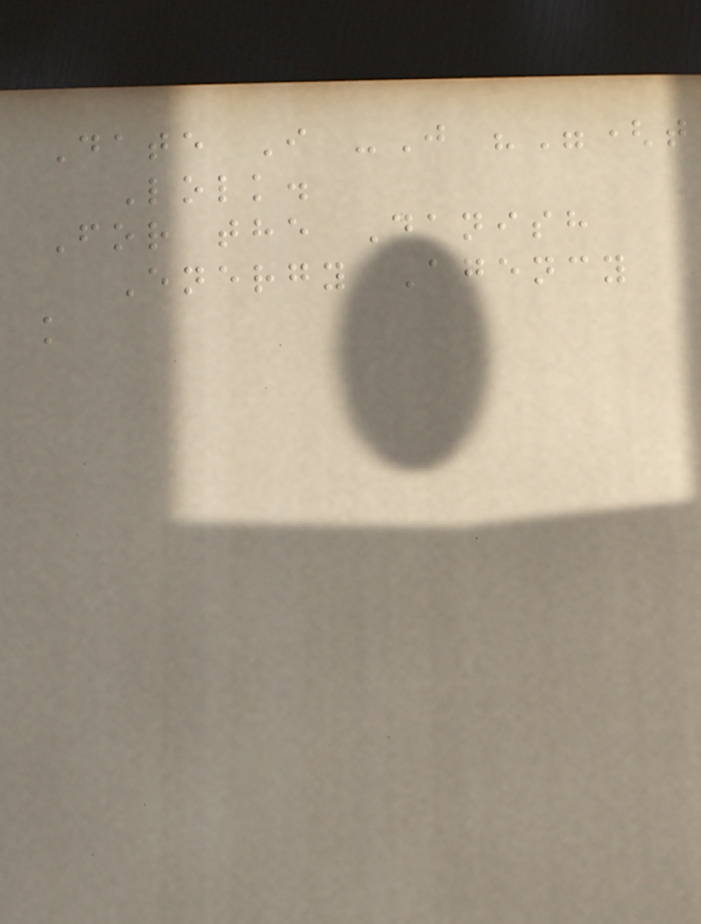Date I -J ""(t
Lolk.
For the Danish
Energy Agency
k
